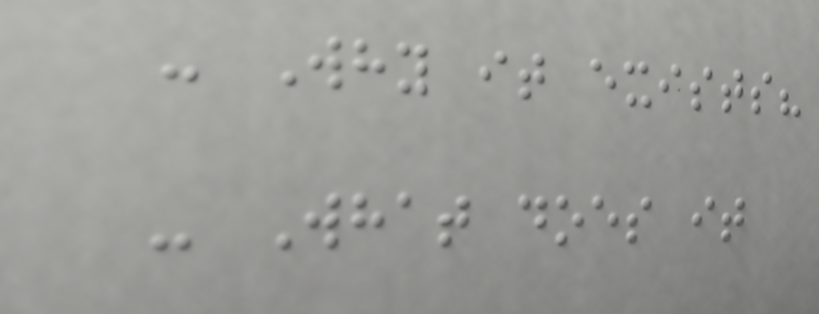- Why it exists?
- What does it
